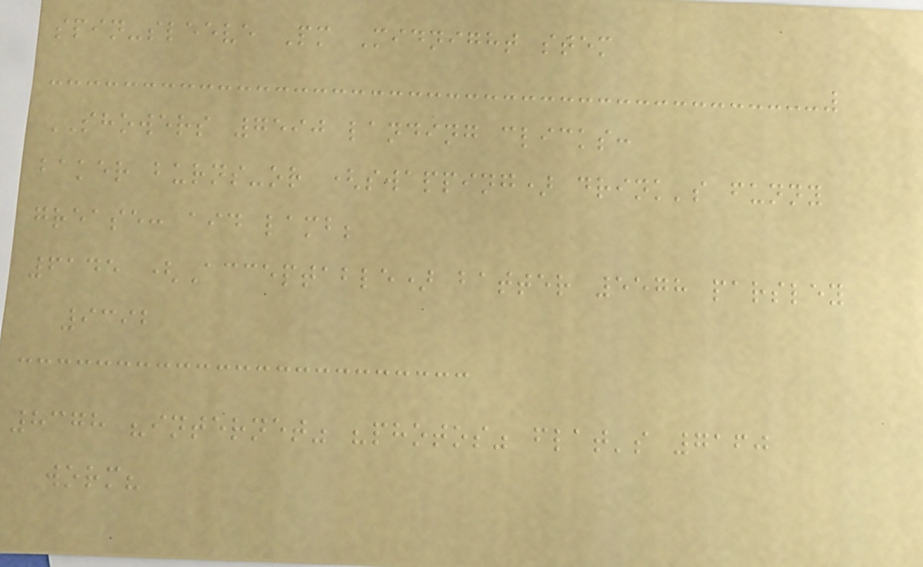spin-sleeve Pm Midnight stem
SHOWERS 7590 landing clicks:
baker burns-or (swapping) drink's funny
grease: aid lamb;
6145 (Acceptable) batter 5578 parsley
9392
8378 "internet" "photos" flat's 7160
worm?
